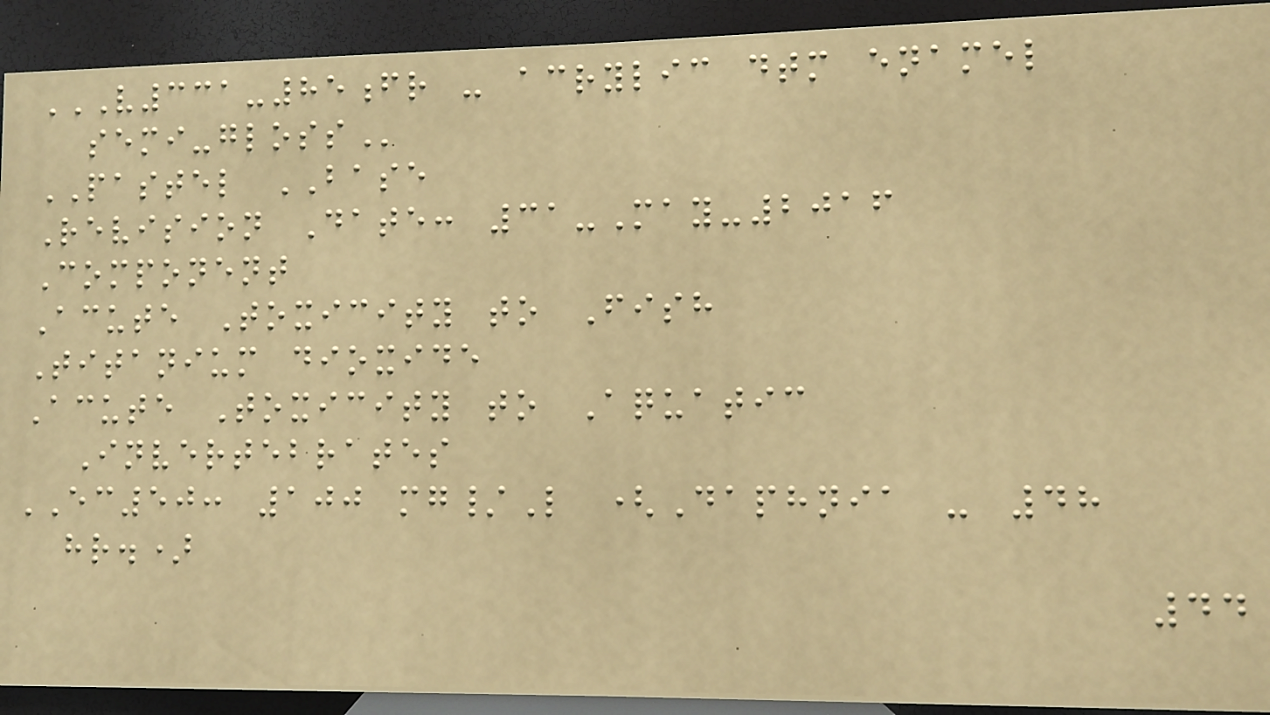V331-85FR - ACRYLIC DTM ENAMEL
SEMI-GLOSS
PASTEL BASE
Revision Date: 31-May-2016
Component
Acute Toxicity to Fish
Titanium dioxide
Acute Toxicity to Aquatic
Invertebrates
EC50: 100 mg/L (Daphnia - 48
hr.)
44
